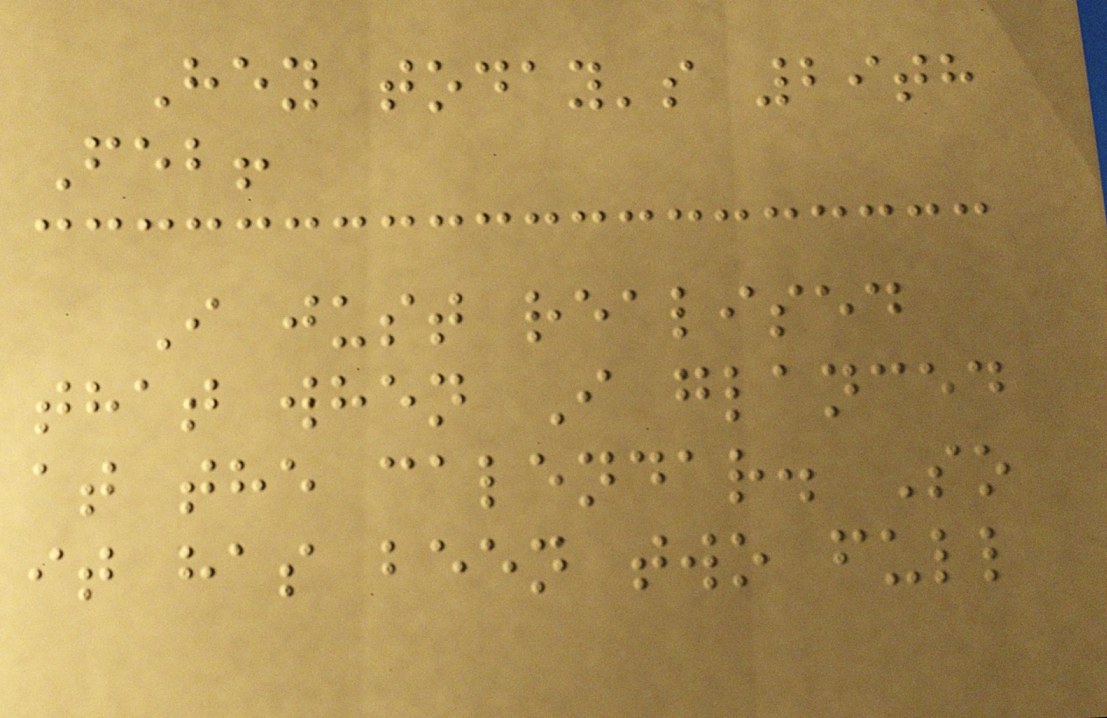Hey today's 29th
Feb!
I just realised
that when I glanced
at the calendar. So
it has been two full
